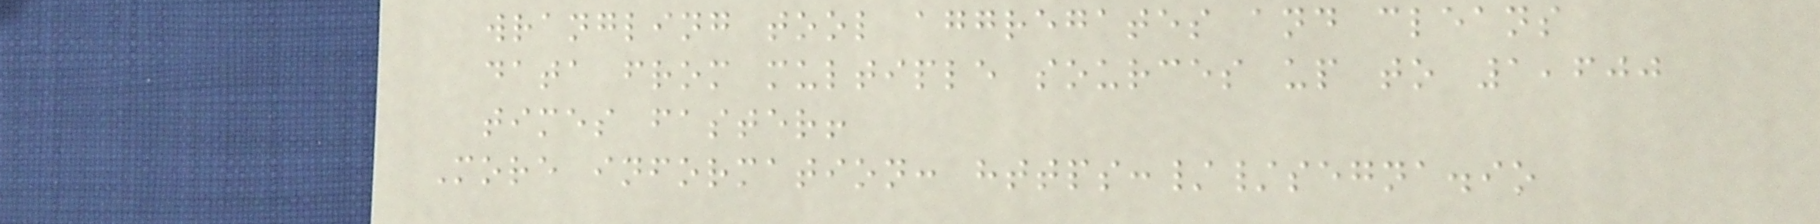wrangling tool aggregates and cleans
data from multiple sources up to 1,600
times faster!
More information: https://segna.io
